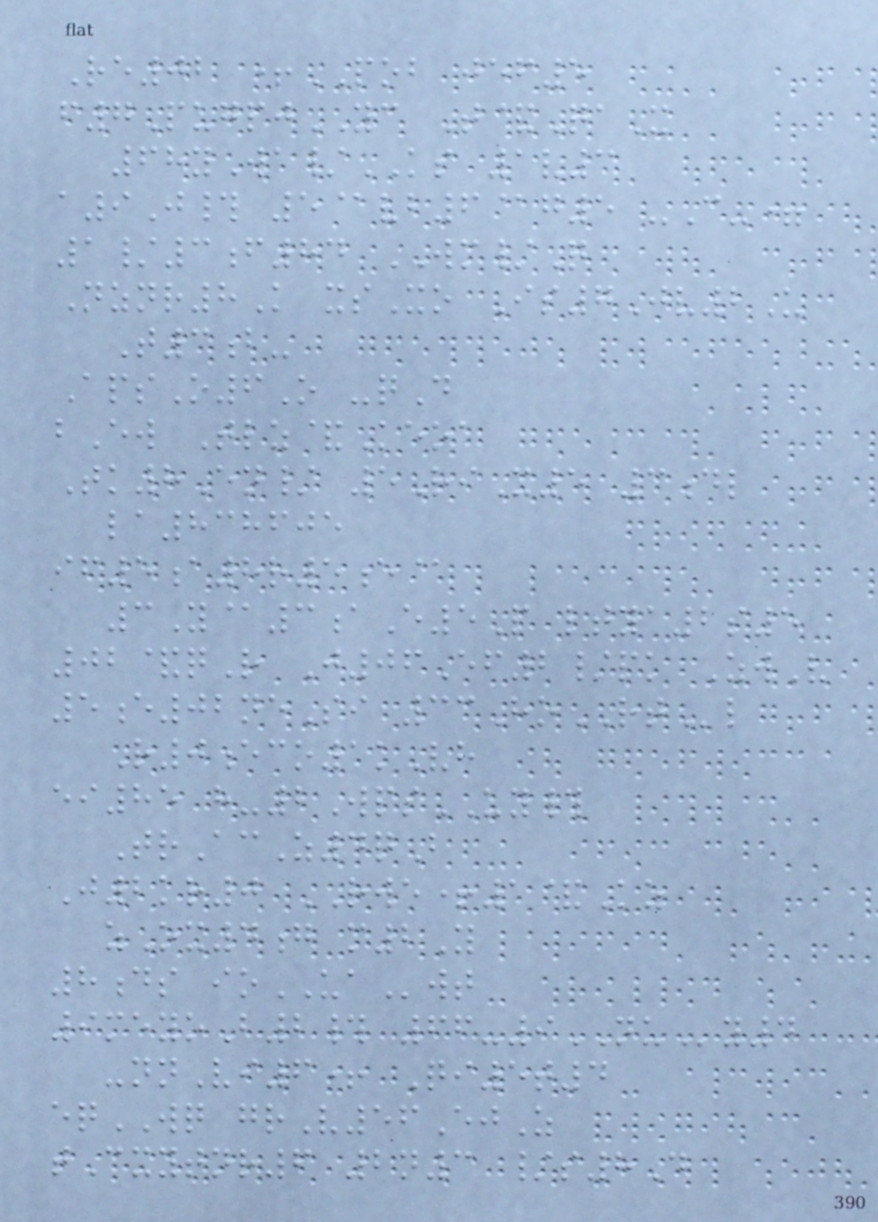Re02 +POB jef5
f7PugpjYC T&QaX
68yWa/KS 1v3
a9J# 5@vb6@g5 -C-=
1/3f84 WM/Q
Nznr8K xsXo Is7Jv2U
T3b-
ApsO6O -qD
bEw Tlz&Keoa
Tk8En/ 5RiX5 3dl
la838605
if5a8r5e@
3Y@3aE5P ltya2s5
02&qR J06Ef2/pk ZwV
5e02neSi 33HoRTl
R0eco1kVh
ei85 h-2WpsUY#
TrAcZ4qB
J2kr0 RWE+1&Kz
zOx4g m2Y
8ds ioUAwt
9meyoB2# 66-9NUy4
-nnVi6+ Qi5t4
eqWQ grV56EjZ
tCxytnr6 2n3 /s8D
